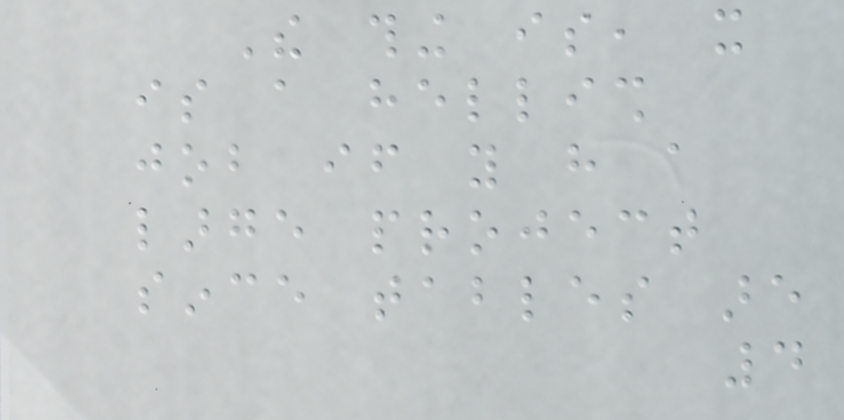The thing is, it
is a hellish
job if you have a
large project
since tables are
4
